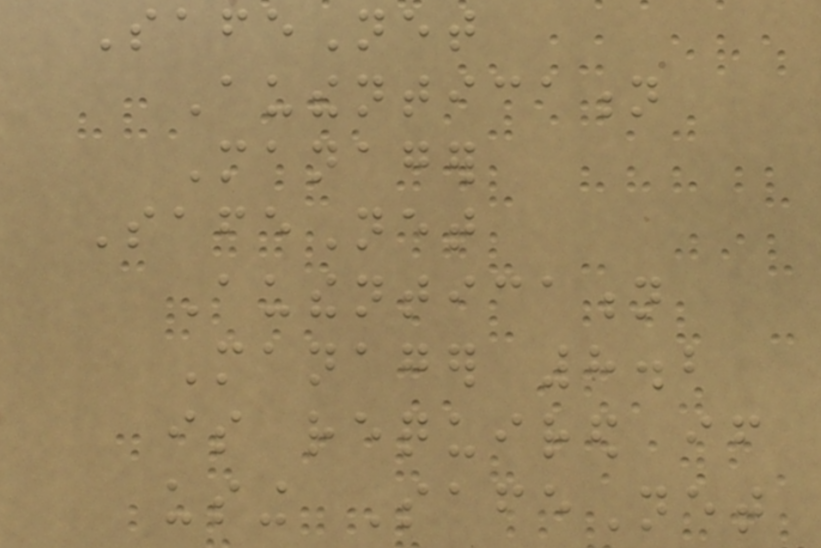SafeNet
Authentication
Manager
SafeNet
Authentication
Manager 8.2
is required if
using SafeNet
